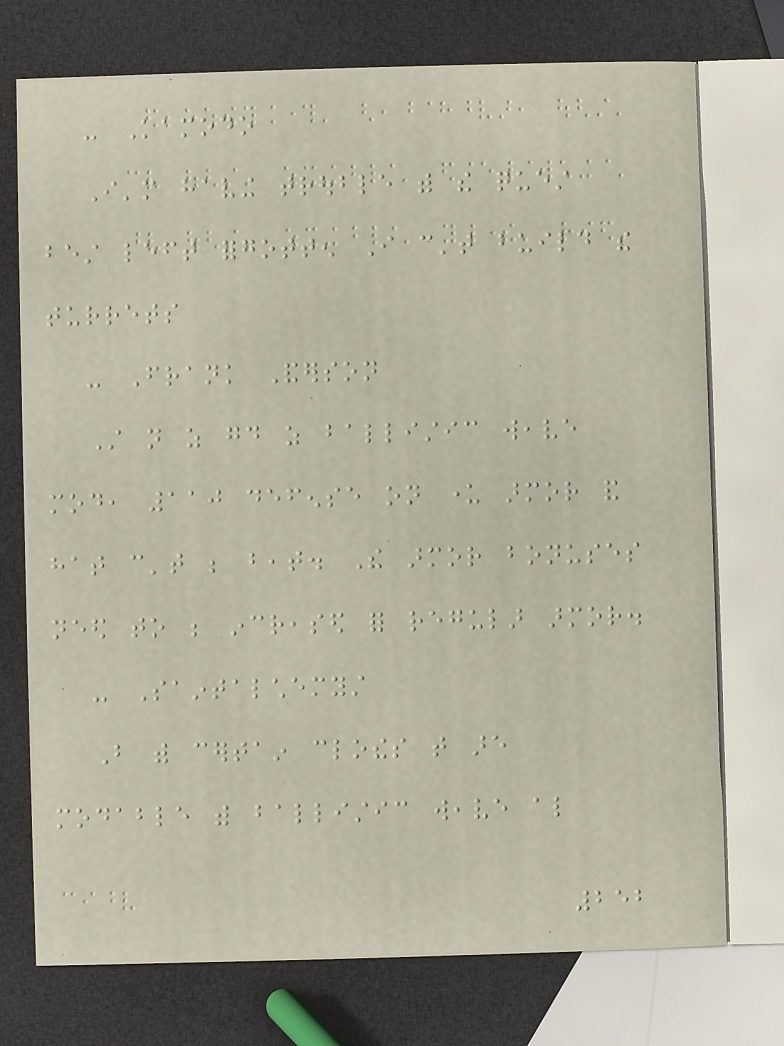- Kamodo
I'm having trouble with the quest
best left forgotten I can't build the
turrets
- Frank Anderson
Still not as good as ballistic weave
mod, 110 defense on under armor and
hat can't be beat. The armor bonuses
need to be increased for regular armor.
- Saintalchemyst
But with certain clothes that are
modable with ballistic weave also
252
